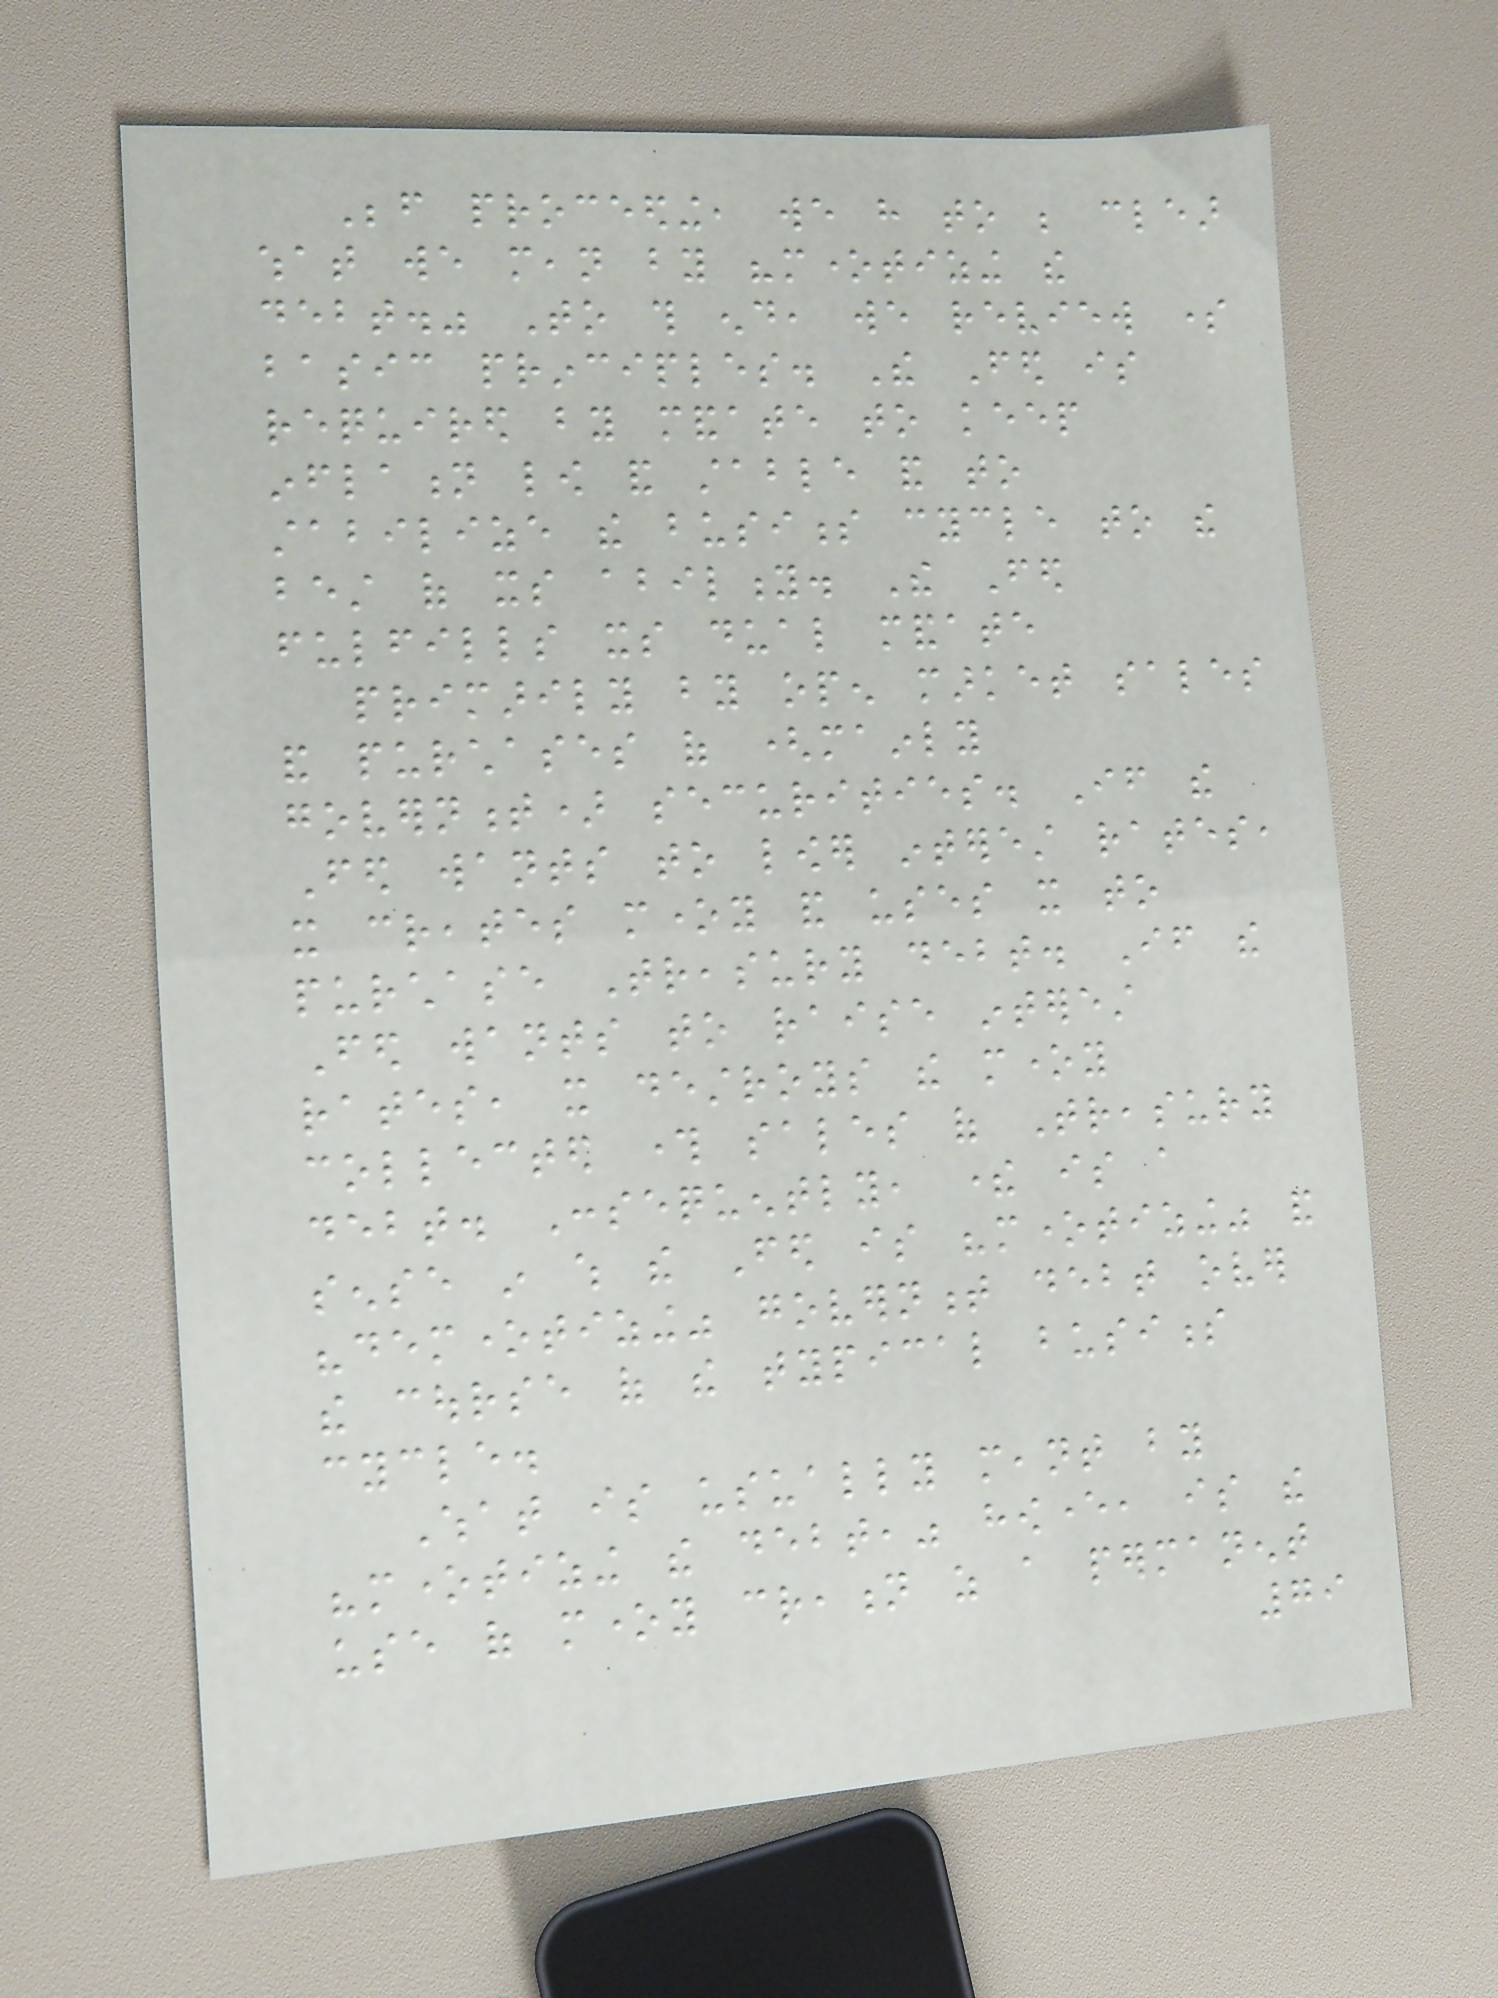Before proceeding, we have to be clear
what we mean by "monetizing the
debt." To this end, we review some
basic principles. The Fed is
required by mandate to keep
inflation low and stable and to
stabilize the business cycle to the
best of its ability. The Fed
fulfills its dual mandate
primarily by open market sales
and purchases of (mainly
government) securities. If the
Fed wants to lower interest rates,
it creates money and uses it to
purchase Treasury debt. If the
Fed wants to raise interest
rates, it destroys the money
collected through sales of Treasury
debt. Consequently, there is a
sense in which the Fed is "monetizing" and
"demonetizing" government debt over
the course of the typical business
cycle.
What is usually meant by
"monetizing the debt," however, is the
use of money creation as a permanent
79
